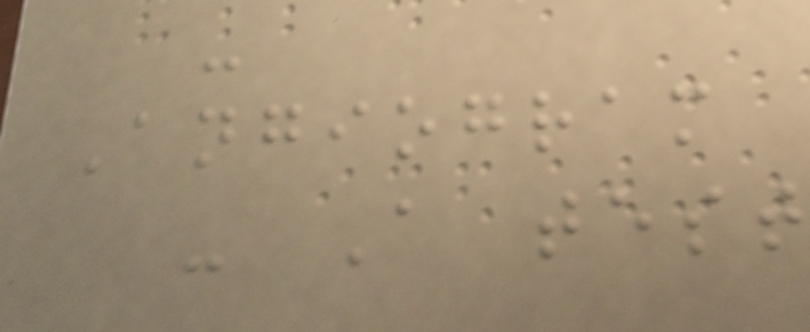-
Angiogram
- A test
